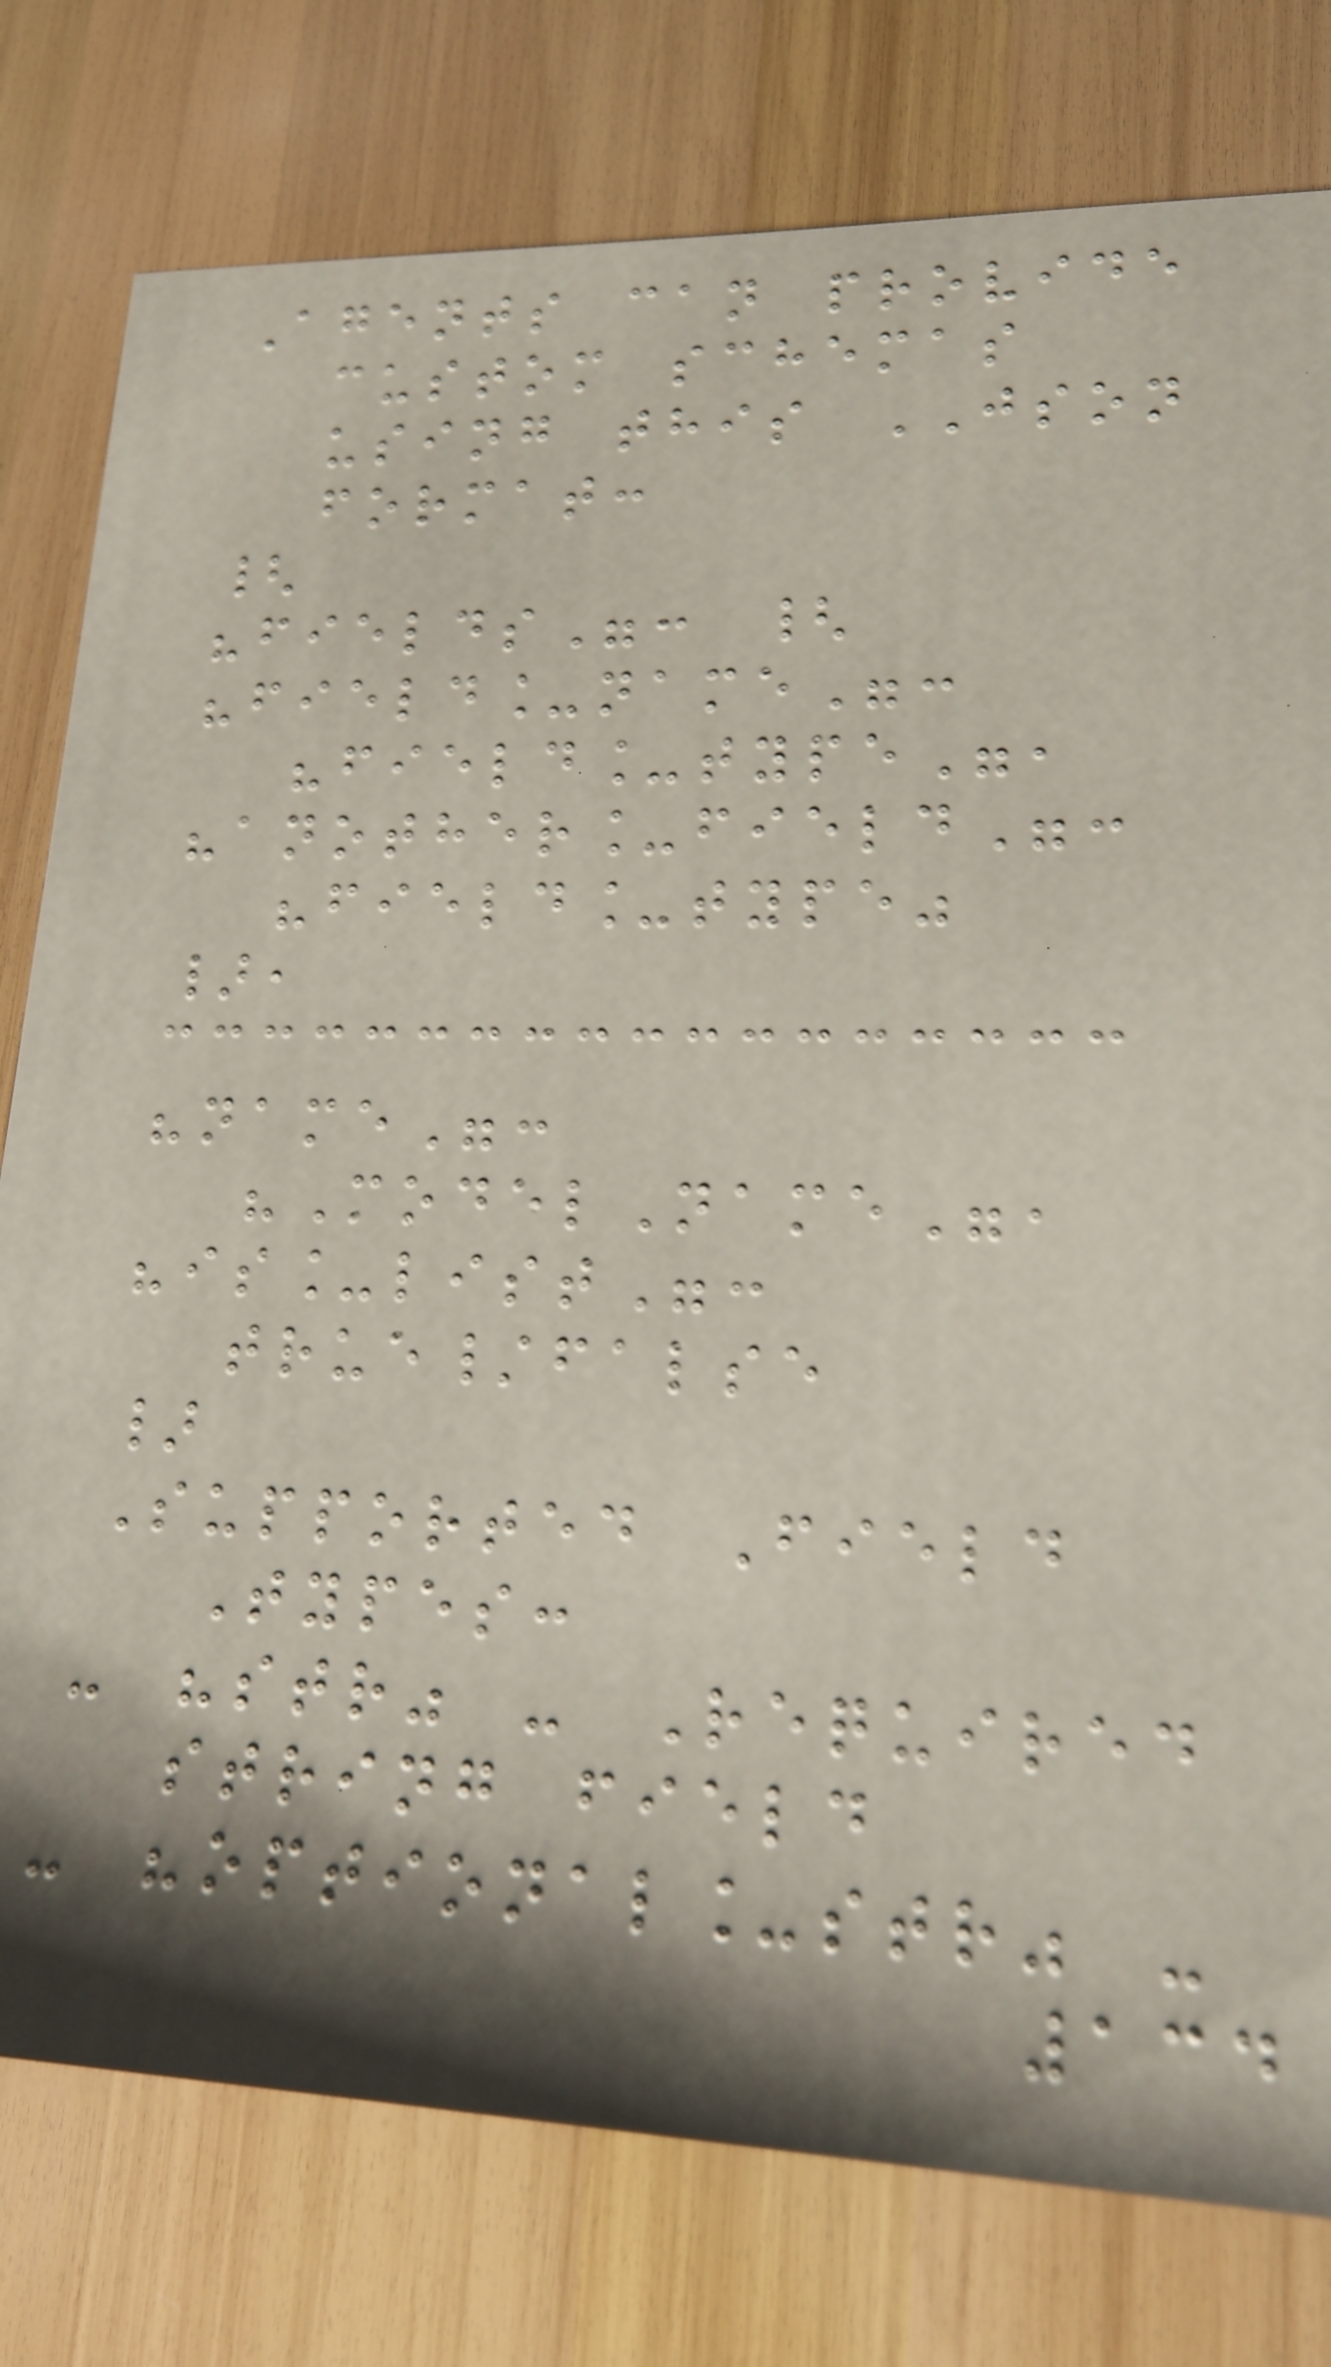Agents can provide
custom schemas
using this JSON
format:
{
"fields": {
"field_name":
"field_type",
"another_field":
"field_type"
},
"name":
"ModelName",
"is_list":
true/false
}
Supported Field
Types:
- "str" - Required
string field
- "optional_str" -
134
